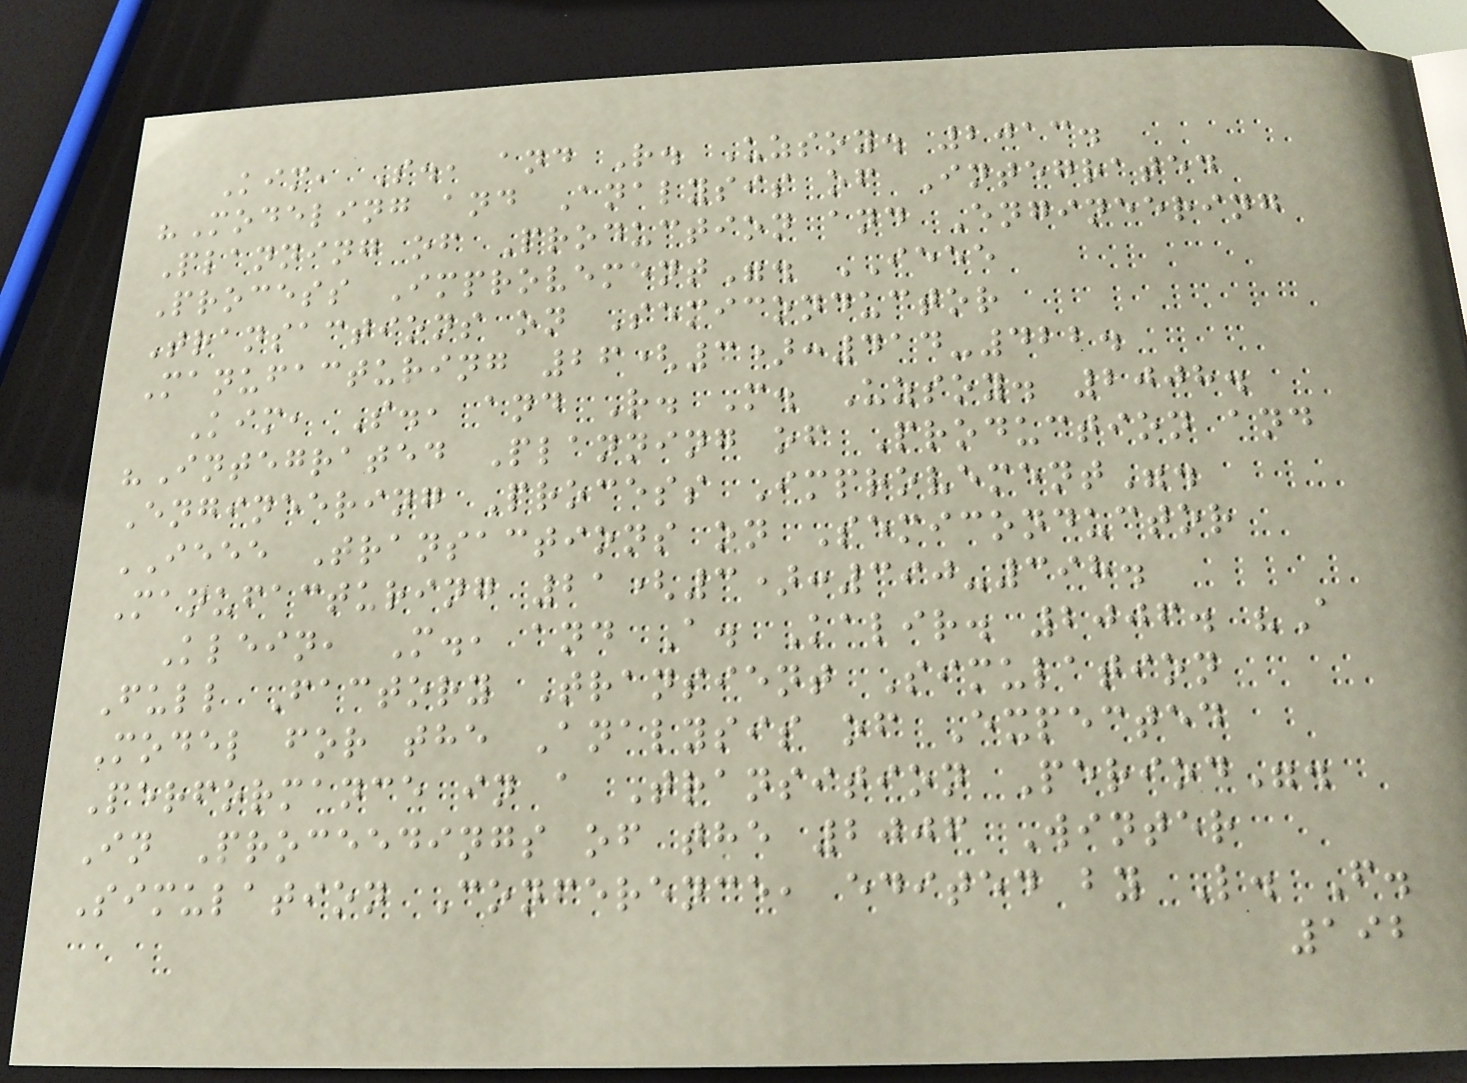Kim, S., and R. Uzsoy. 2013.
"Modeling and Analysis of Integrated
Planning of Production and Engineering
Process Improvement". IEEE
Transactions on Semiconductor
Manufacturing 26(3):414-422.
Kim, S., and R. M. Uzsoy. 2008.
"Integrated Planning of Production and
Engineering Process Improvement".
IEEE Transactions on Semiconductor
Manufacturing 21(3):390-398.
Klein, M., and A. Kalir. 2006. "A
Full Factory Transient Simulation
Model for the Analysis of Expected
Performance in a Transition Period".
In Proceedings of the 2006 Winter
Simulation Conference, edited by L. F.
192
